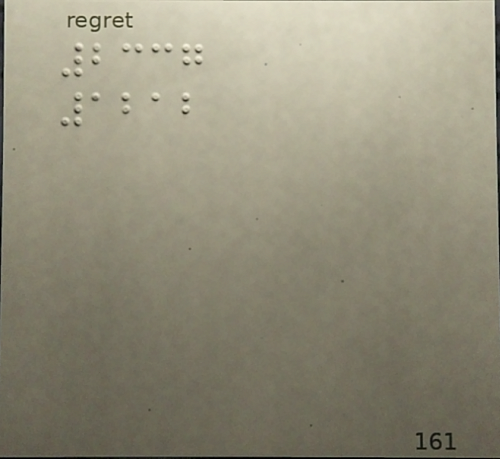2337
1212
